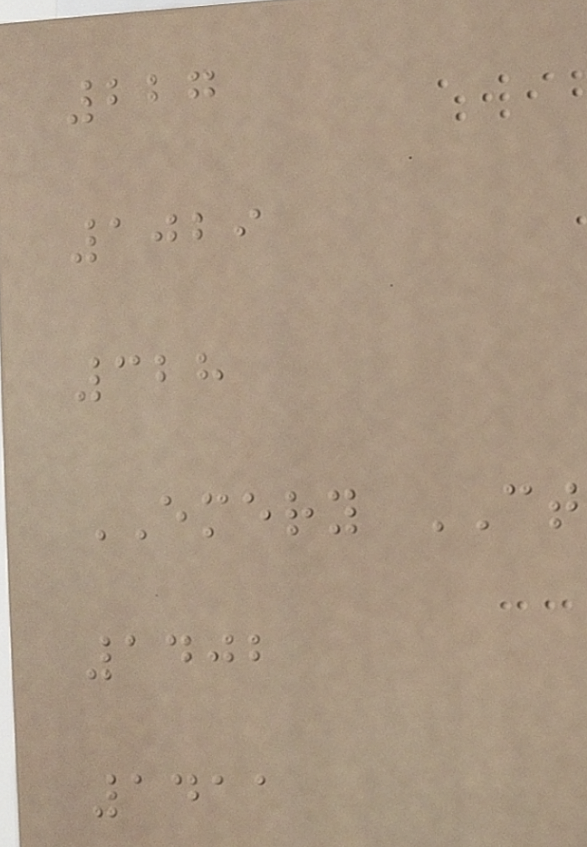227
1029
328
EMERY CT
1402
1411
